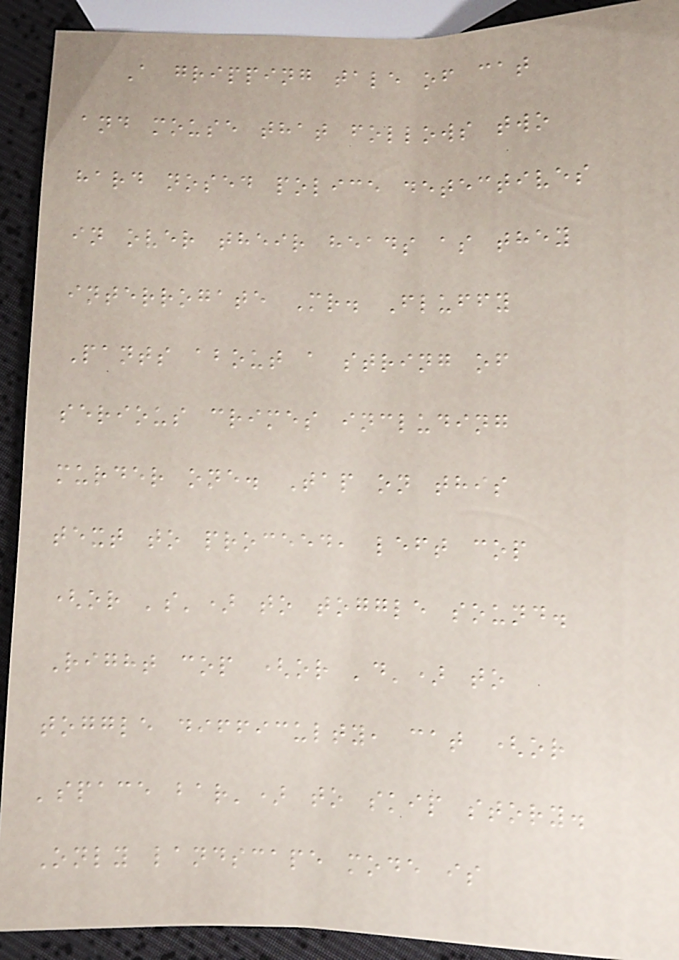A gripping tale of cat
and mouse that follows two
hard nosed police detectives
in over their heads as they
interrogate Mr. Fluffy
Pants about a string of
serious crimes including
murder one. Tap on this
text to proceed, left cop
(or 's') to toggle sound.
Right cop (or 'd') to
toggle difficulty, cat (or
'space bar') to skip story.
Only landscape mode is
